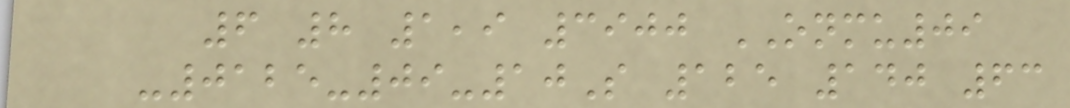6 8 1,9 3900 ONMU09
-0125-09-10S 125 140 63
